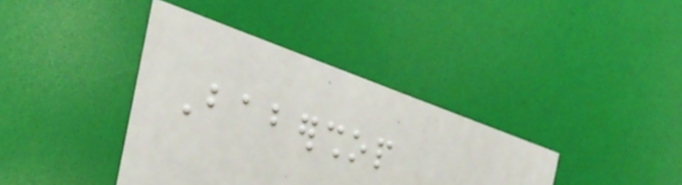Babershop
